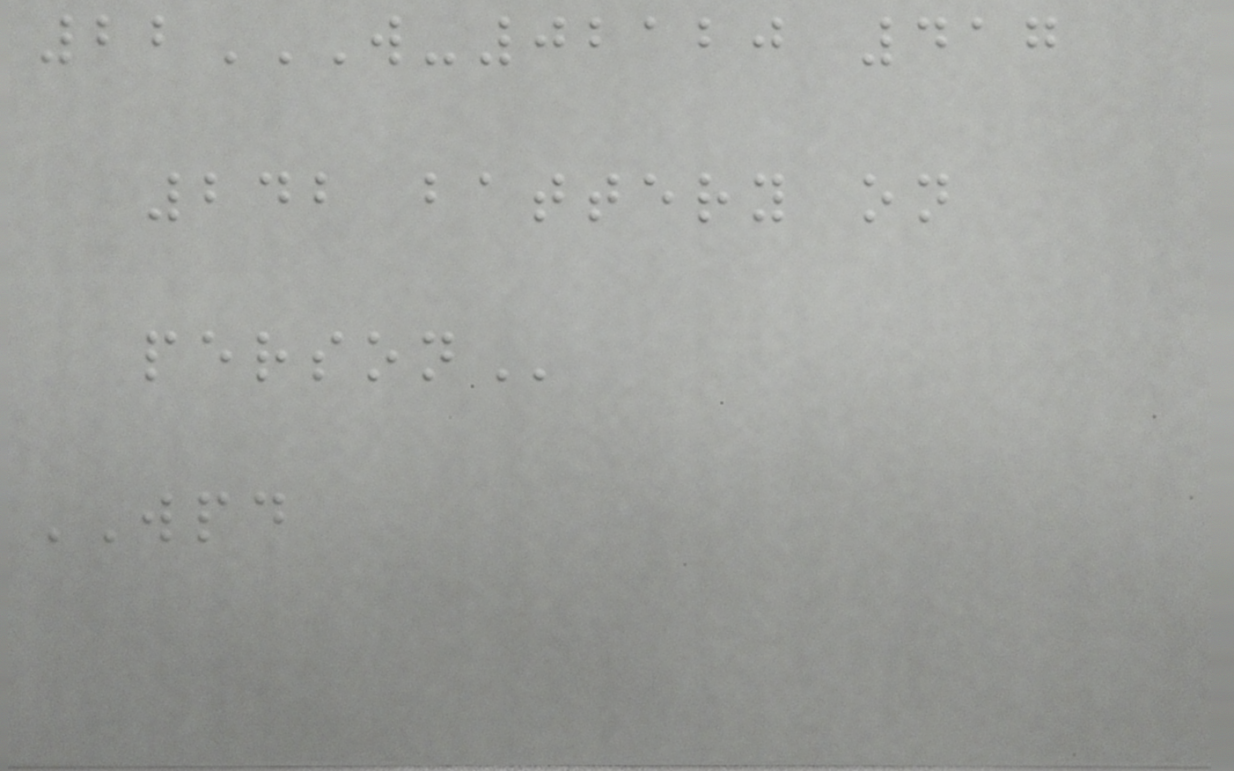22W-02120 417
242 BATTERY ON
PERSON
WPD
